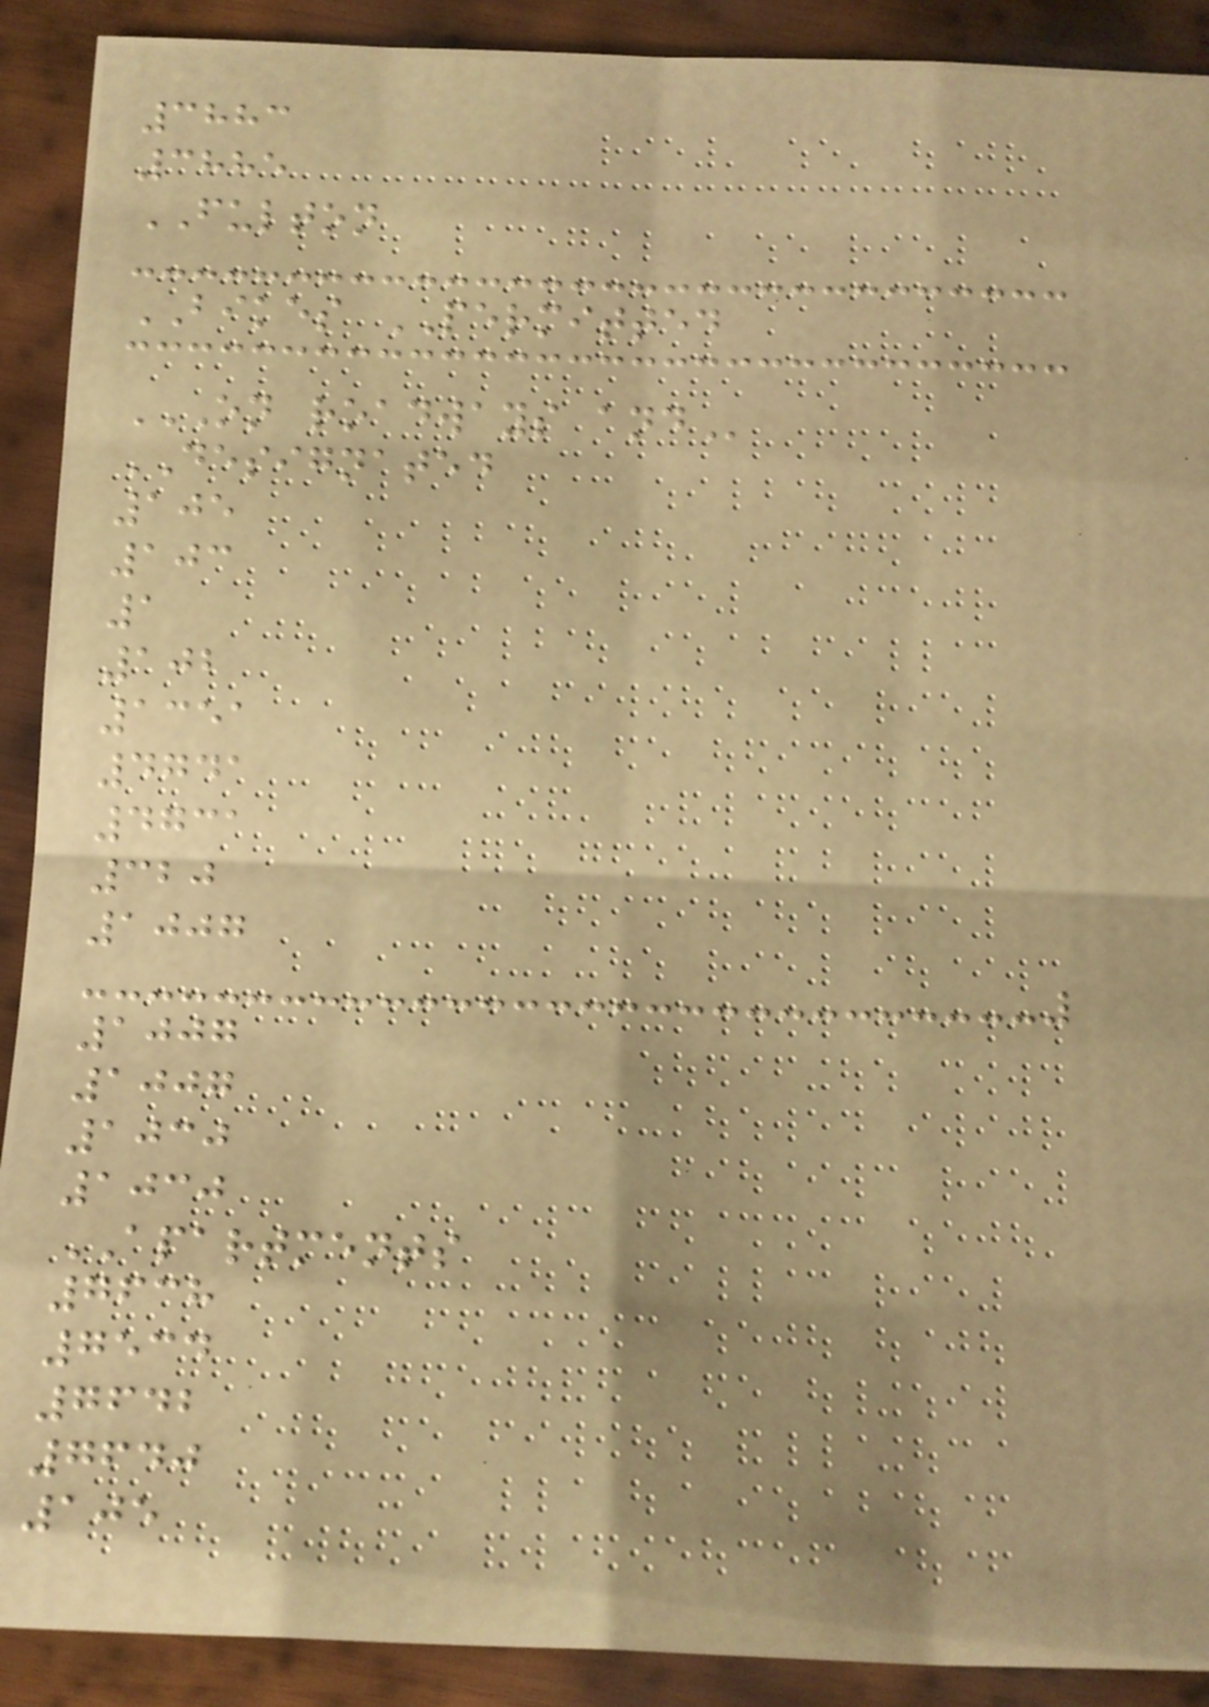3883
3885
FULTON
BIKES PERMITTED
ON ROADWAYS AND
DESIGNATED
105
103
1
102
1351
4741
4731
320
1007
1007
1007
1030
1030
APARTMENTS
7638
7534
7642
7640
105
